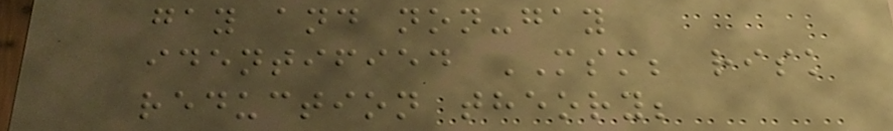gay and non-gay
identified MSM; risk
reduction theory;
